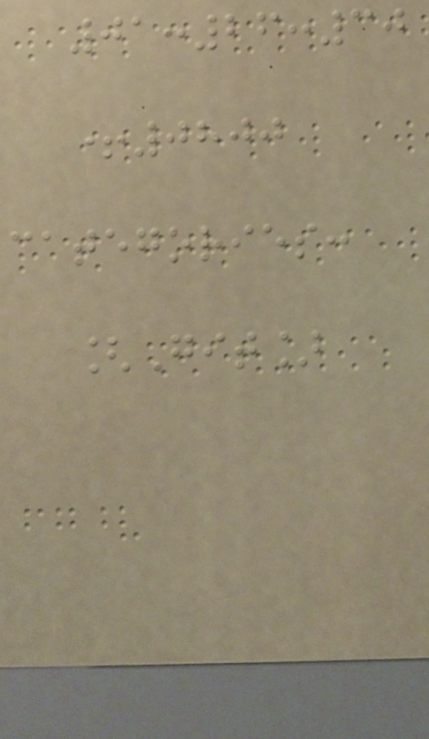01:26:30
+0800
categories:
[Git]
